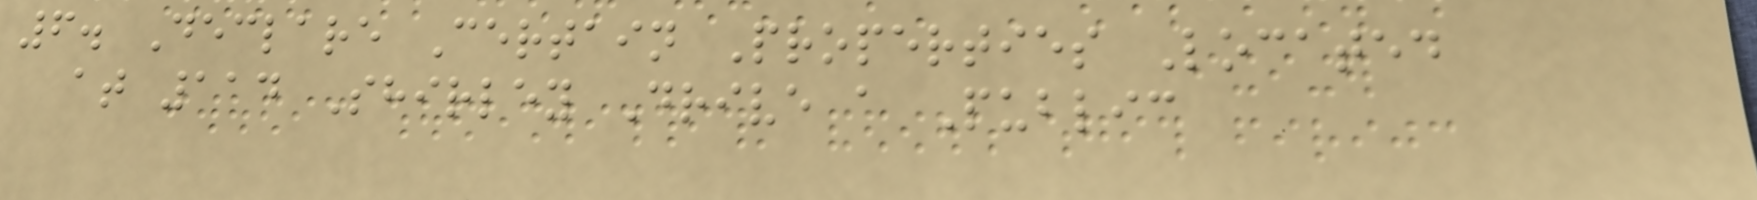6. Declare Certain Properties Located
at 114 Shirley Drive a Public
